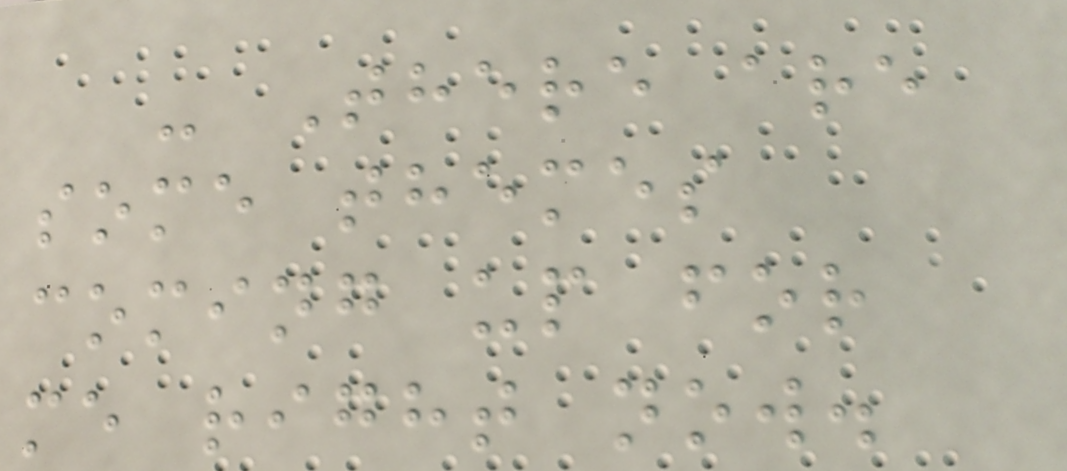- There are
some themes
coming up for
me right now.
